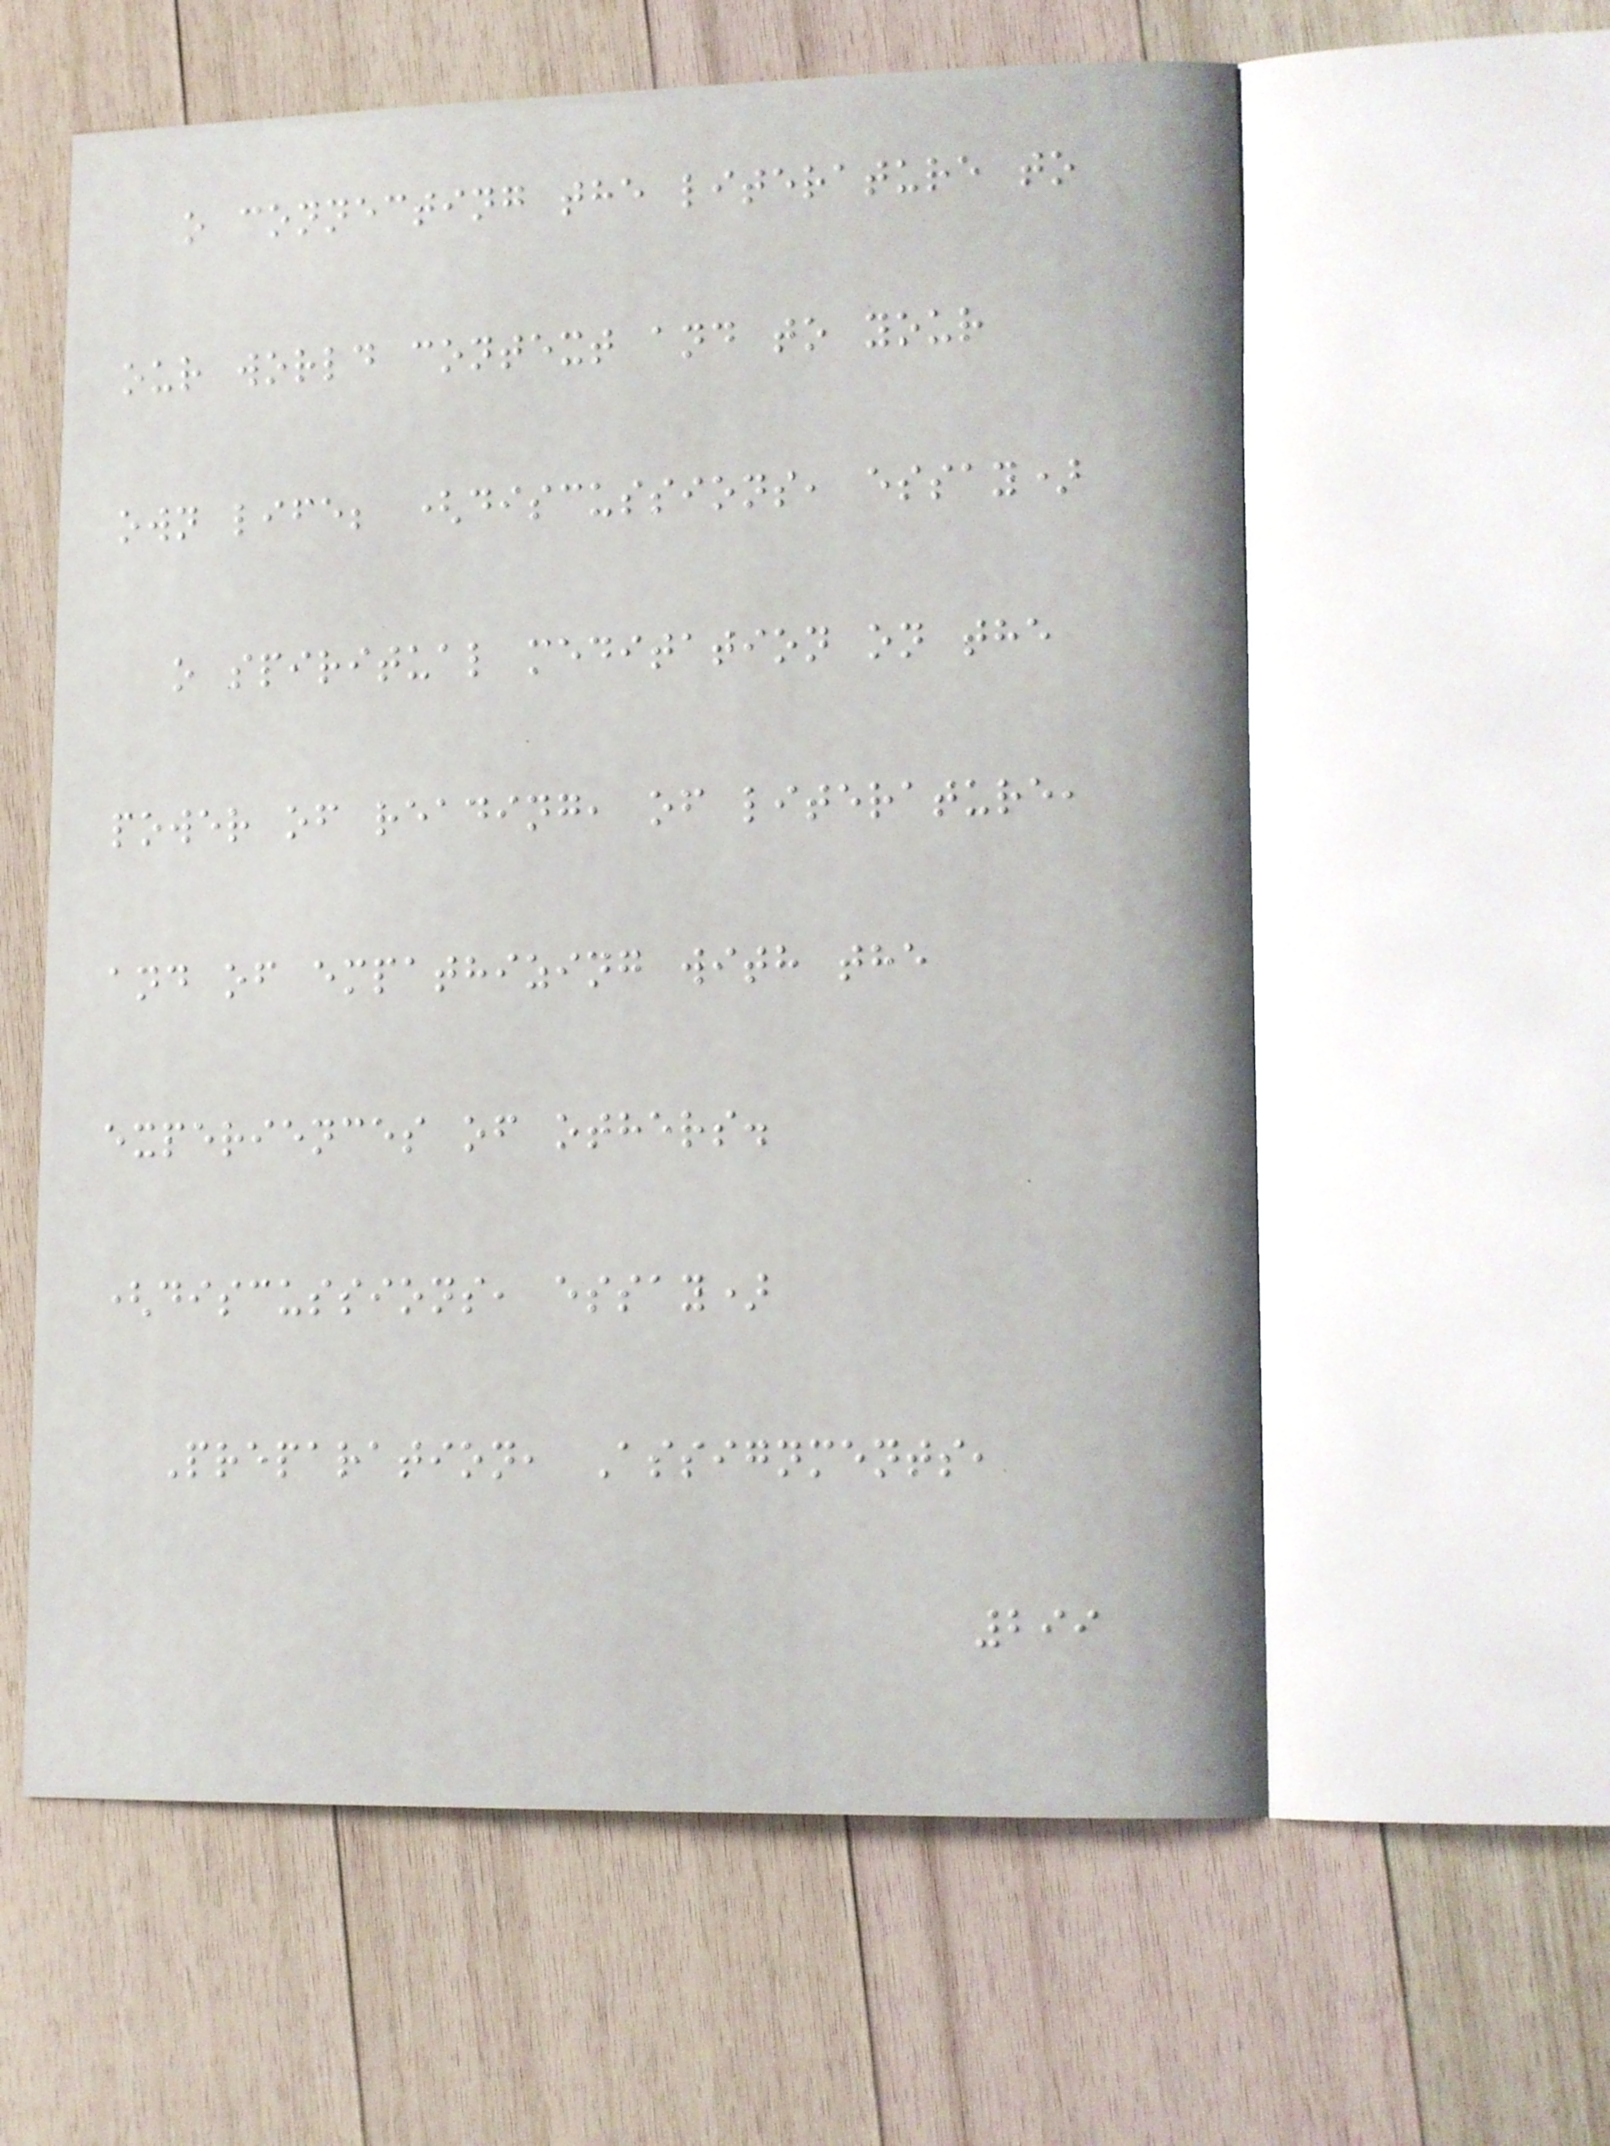o connecting the literature to
our world context and to your
own life; (discussions, essay)
o spiritual meditation on the
power of reading, of literature,
and of empathizing with the
experiences of others.
(discussions, essay)
Preparation, Assignments,
299
